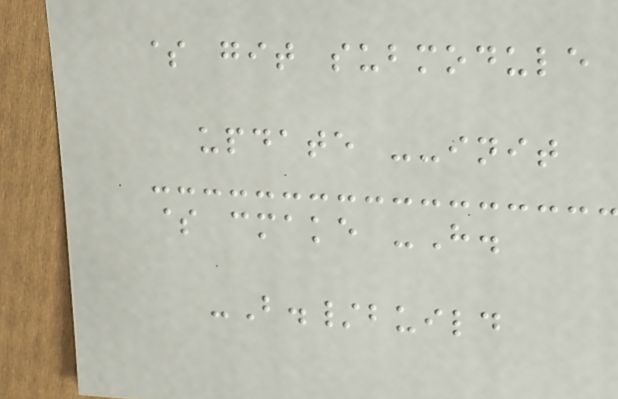$ git submodule
update --init
$ cmake -H.
-B./build
